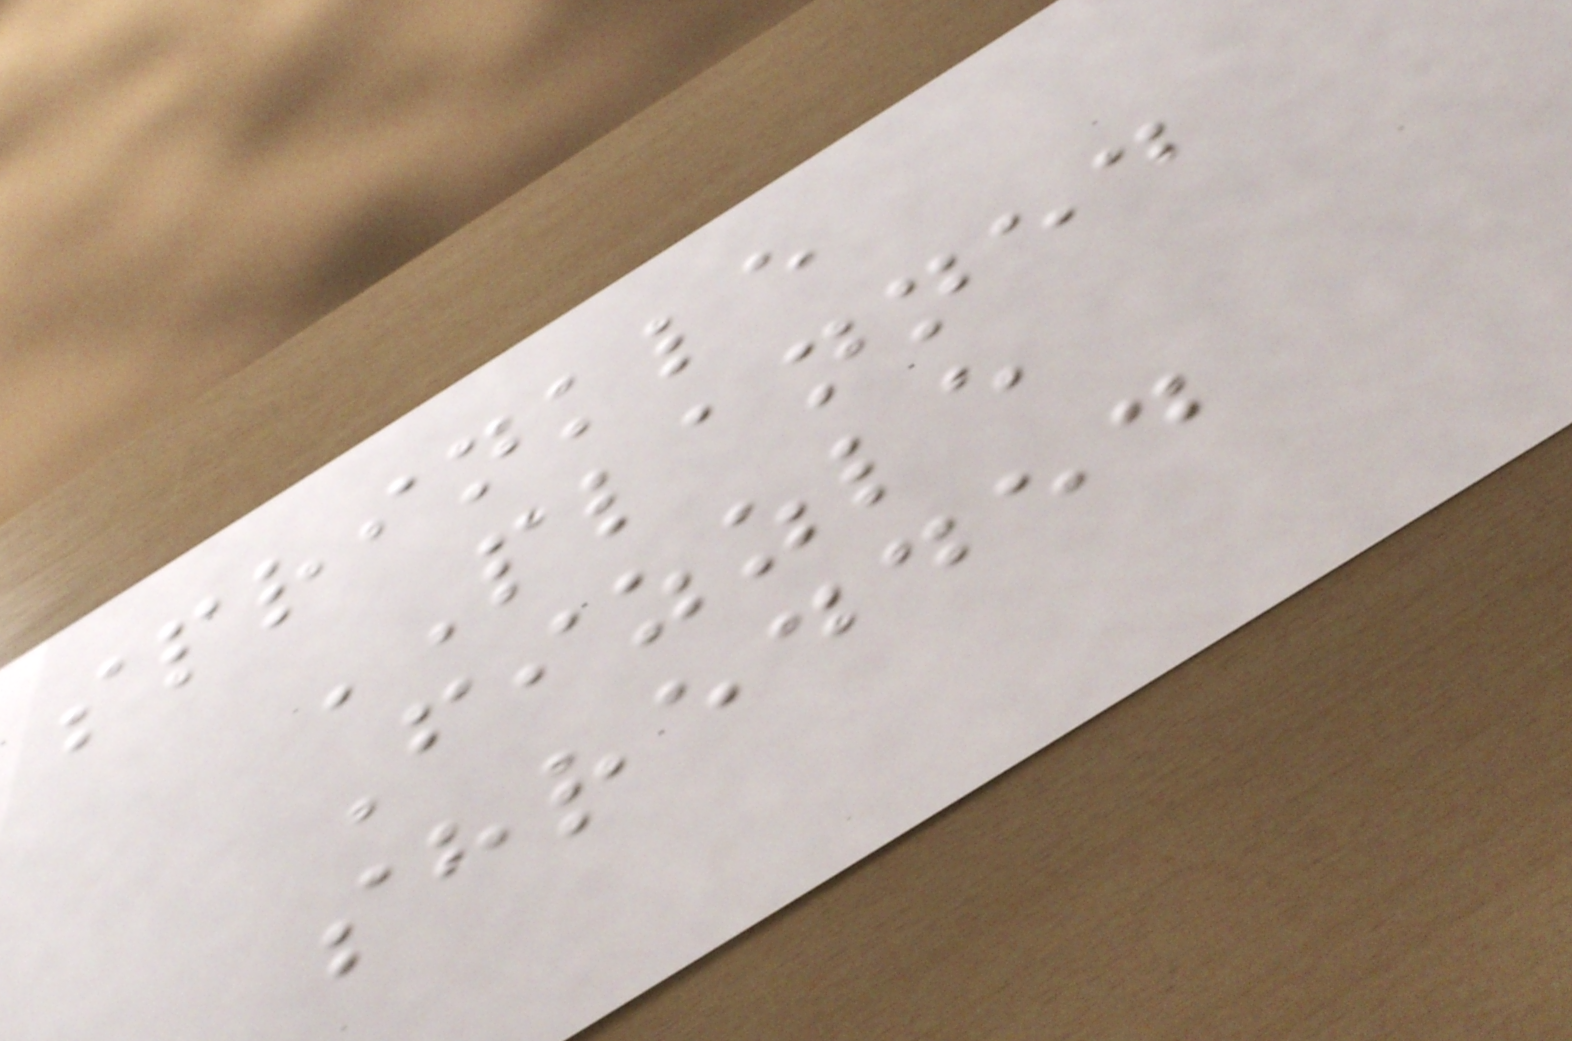sprinkle
PLANNED
Fizzle
shredded
